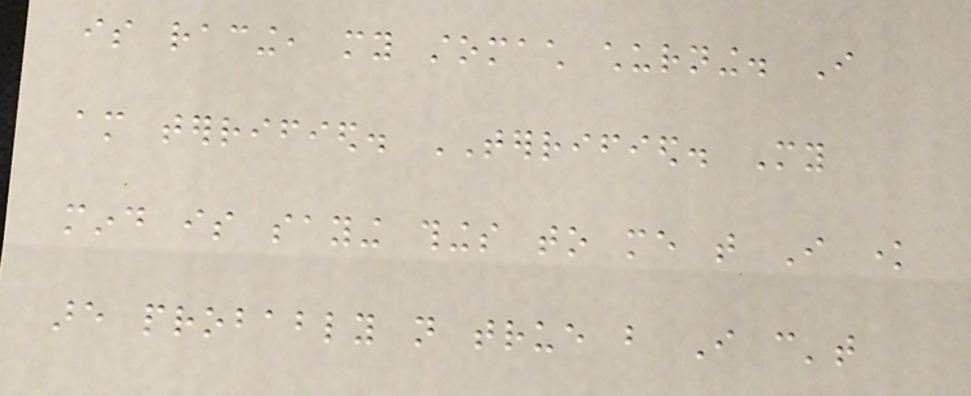is racing, my stomach churning. I
am terrified. TERRIFIED. My
mind is saying things to me that I know
are probably not true but I can't
